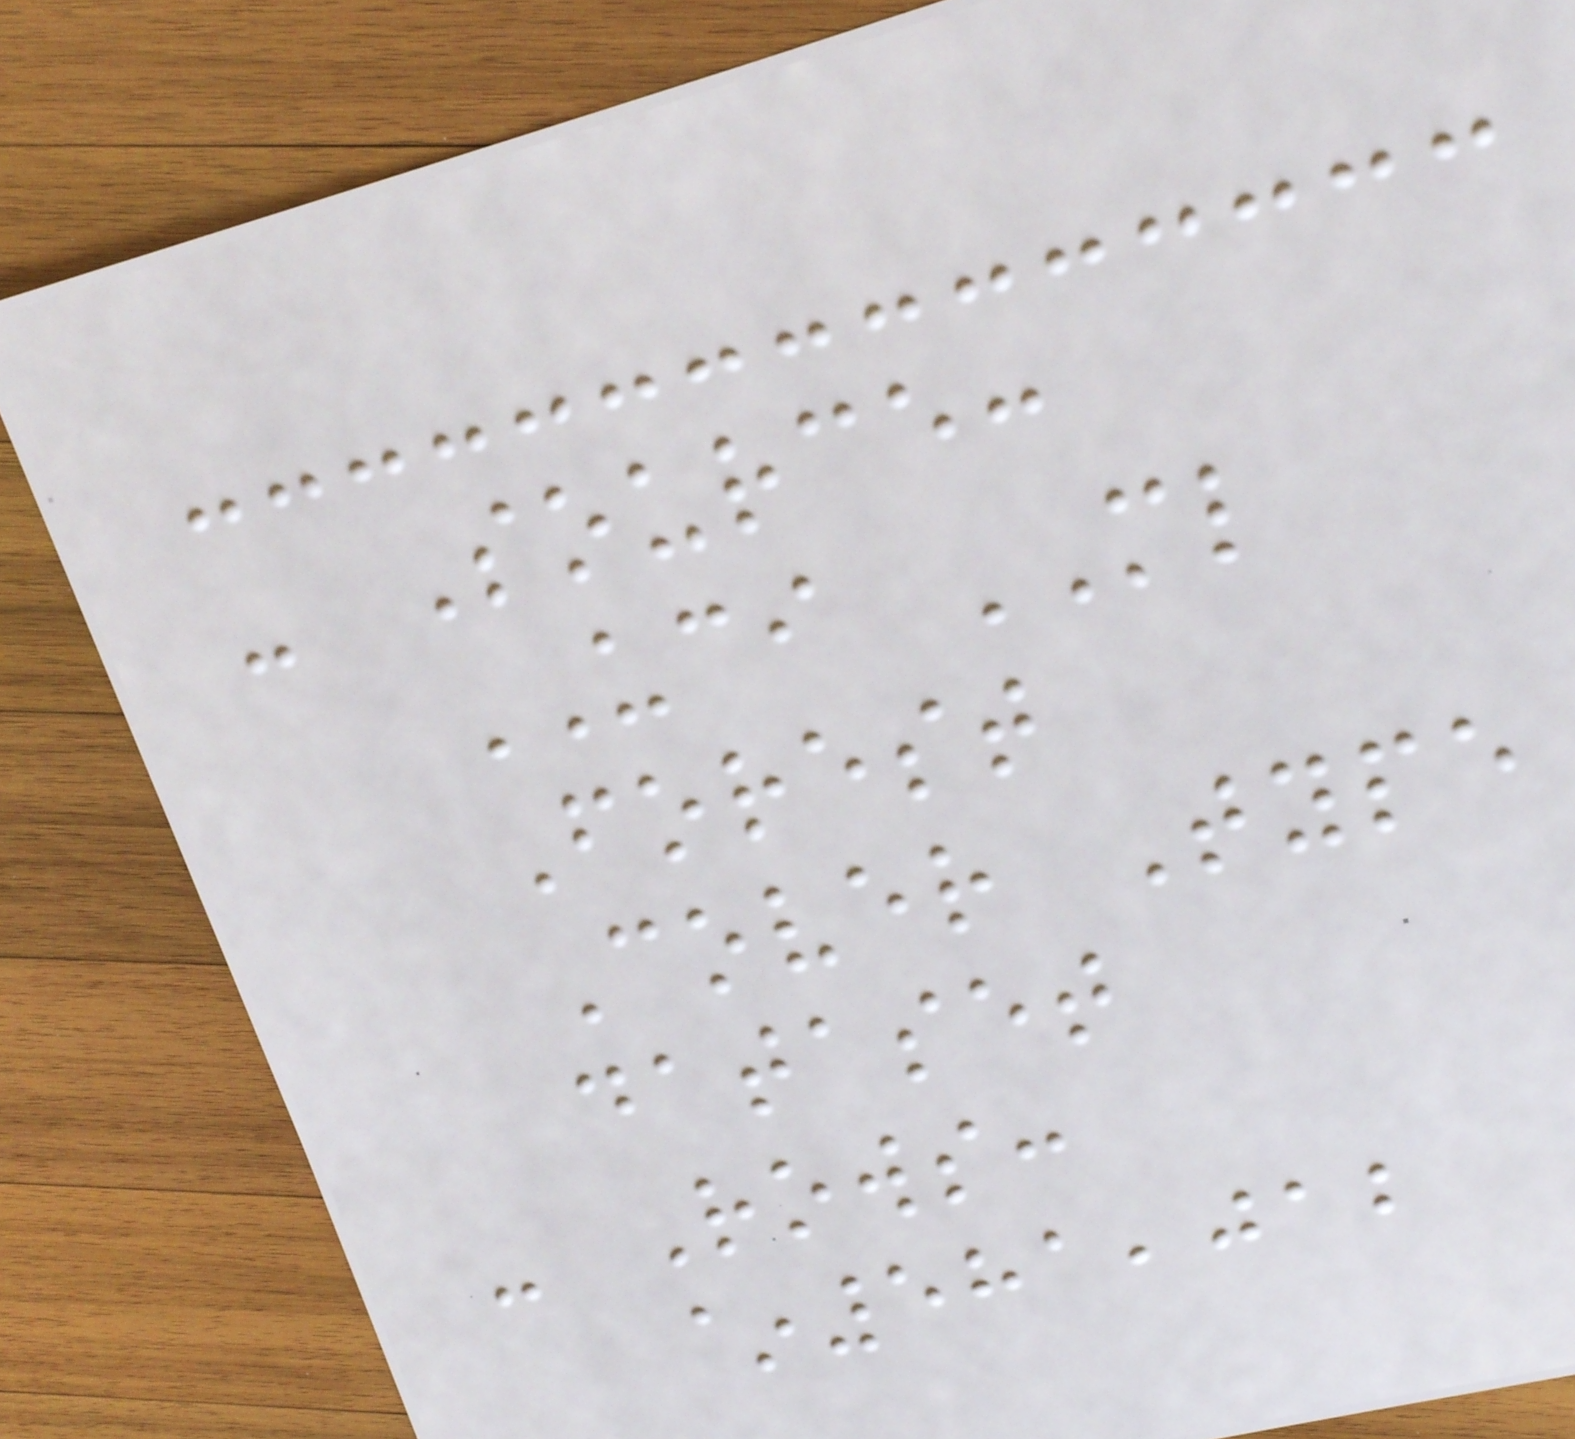- Source:
UCI ML
Forest
Cover Type
dataset
- Rows:
~581,012
